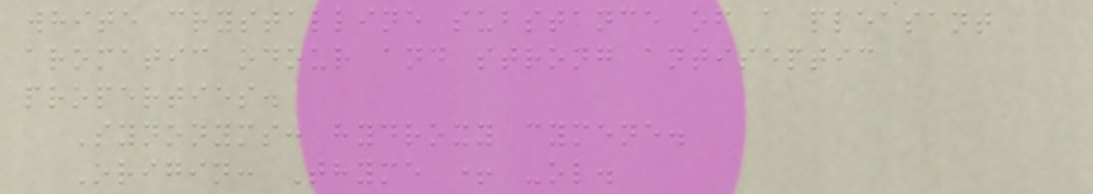white crystalline substance of a pleasant
aromatic odour and strong antiseptic
properties.
Synonyms: hydroxy cymene.
Origin: Thyme + -ol.
